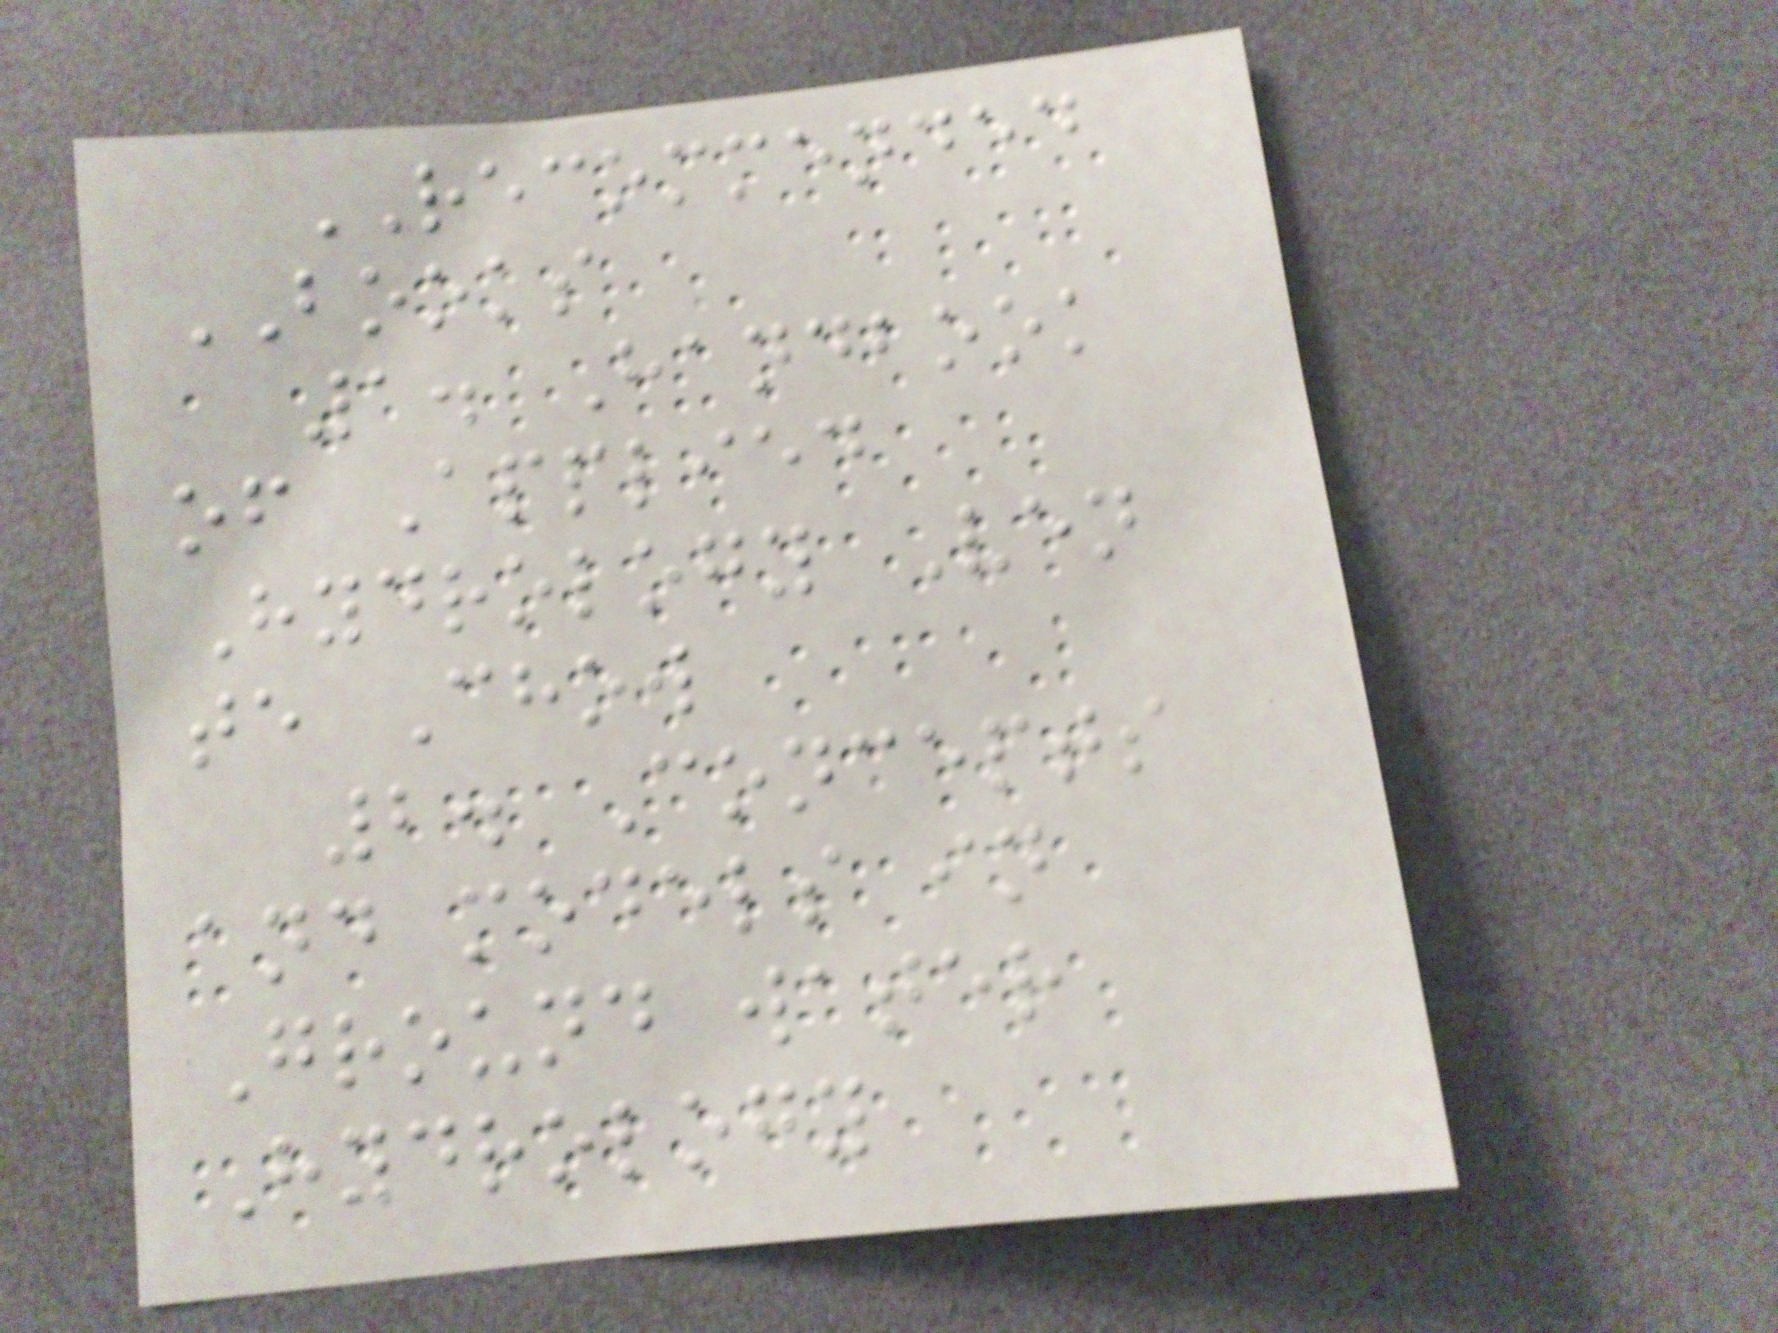RECOMMENDED
BOOKS
1. Handbook
of Applied
Hydrology Ven
te Chow
2. Concepts
and models in
Ground water
Hydrology
